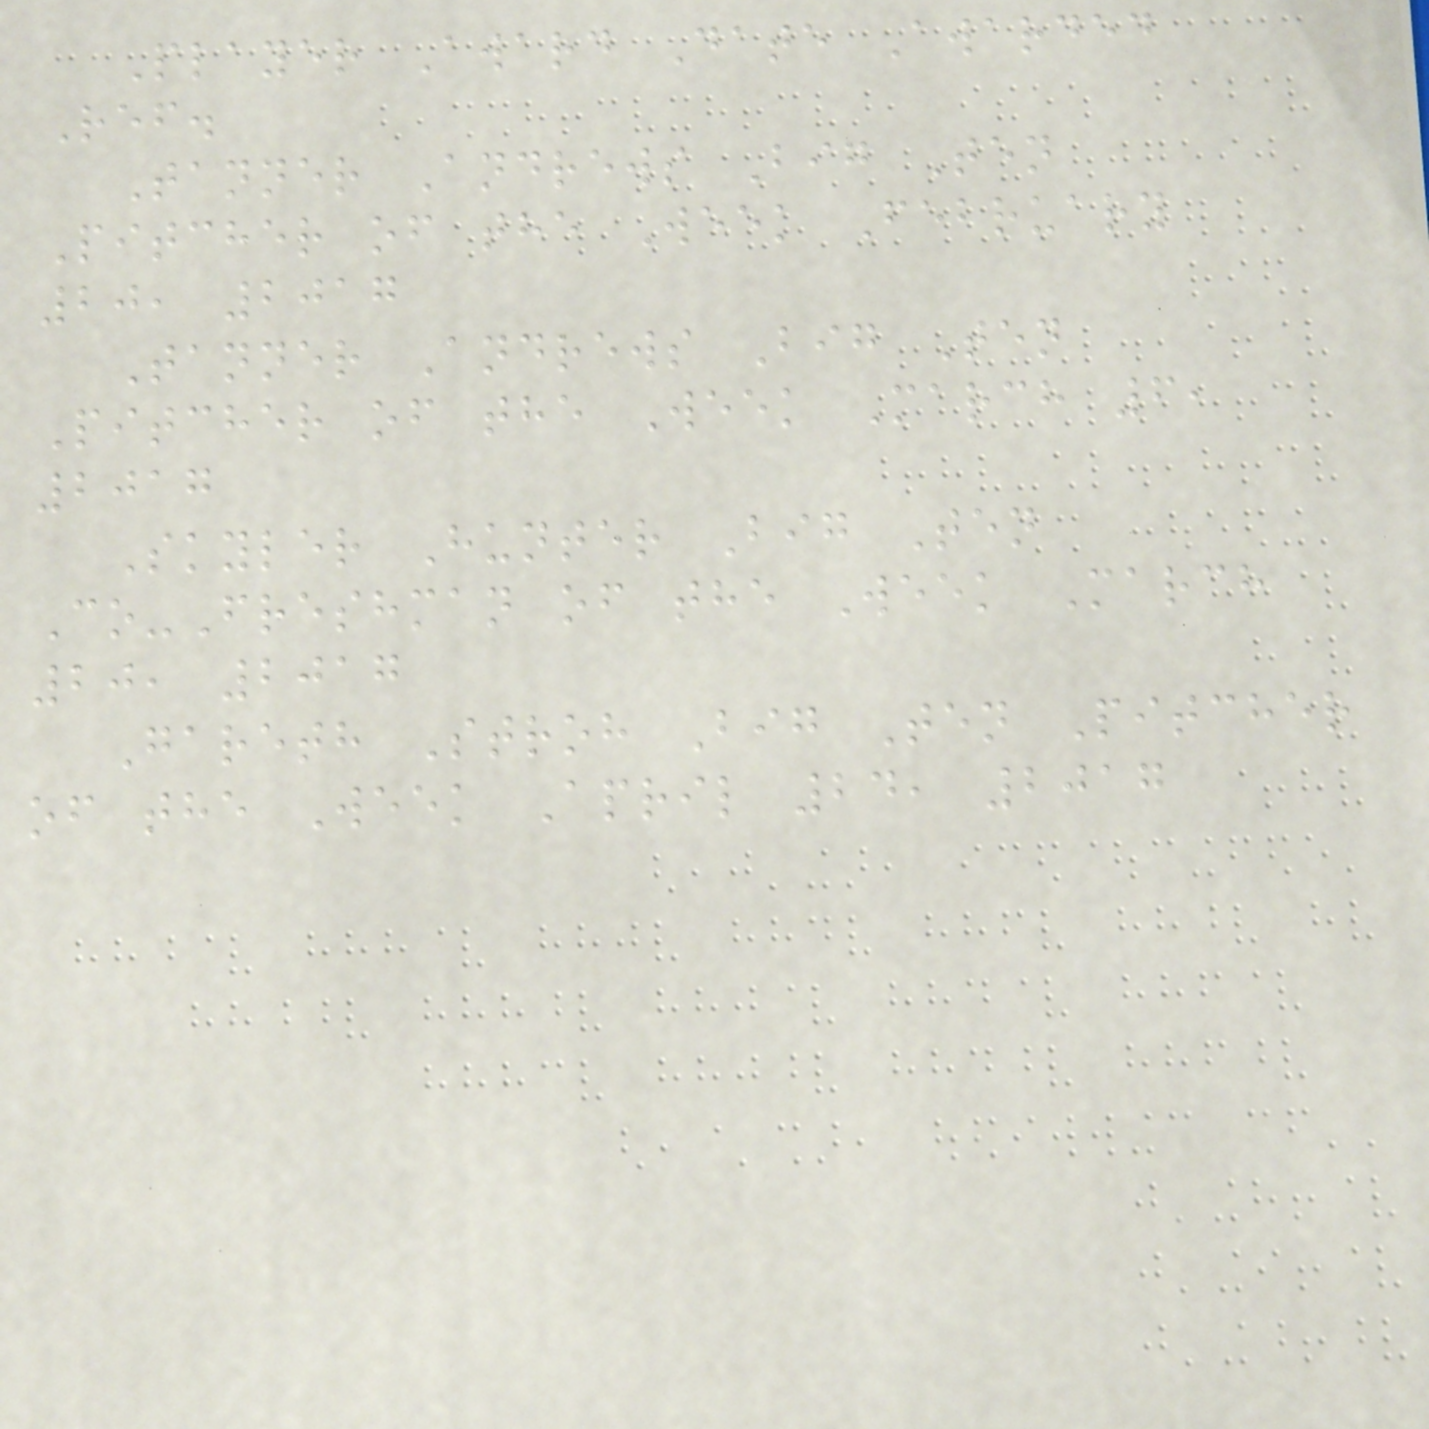Player Award Date Awarded
Ref.
Tanner Andrews Big Ten
Pitcher of the Week February
20, 2017
Tanner Andrews Big Ten
Pitcher of the Week March 6,
2017
Skyler Hunter Big Ten
Co-Freshman of the Week March
20, 2017
Gareth Stroh Big Ten Pitcher
of the Week April 24, 2017
